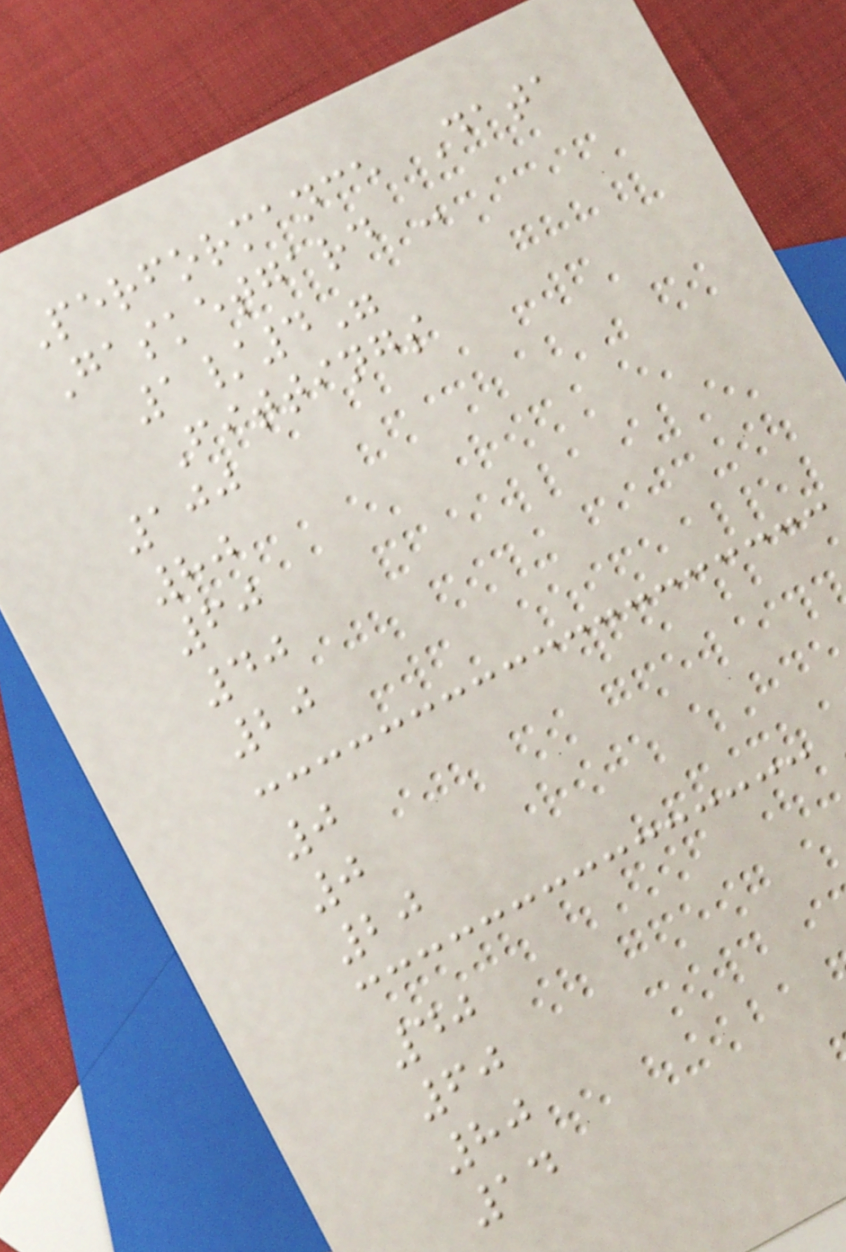Performance Data
Gasketgard -
1/4"
Fittings
100
80
60
40
20
0
0
20
40
60
80
14
